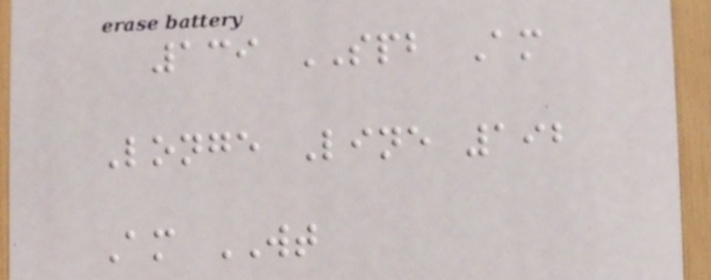139 SPB Am
Longe Line 192
Am WT
